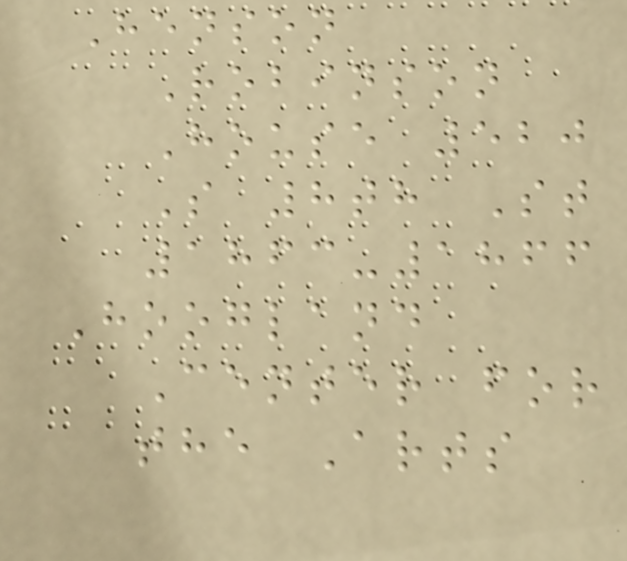Henson
Robinson
House 520
S 8th St
1863-1866
Hoogland
Center for
the Arts
